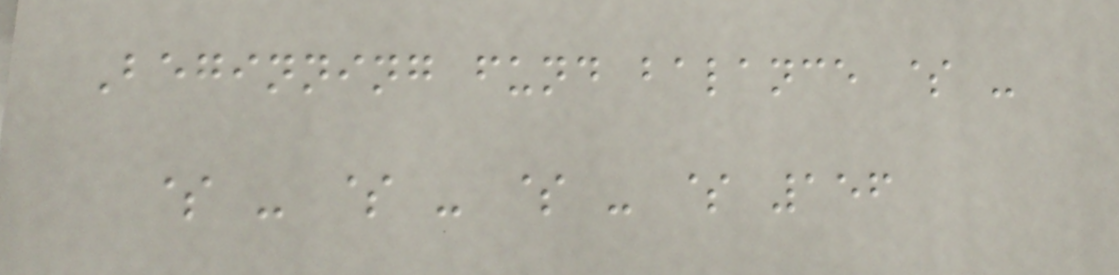Beginning fund balance $ -
$ - $ - $ - $ 156
